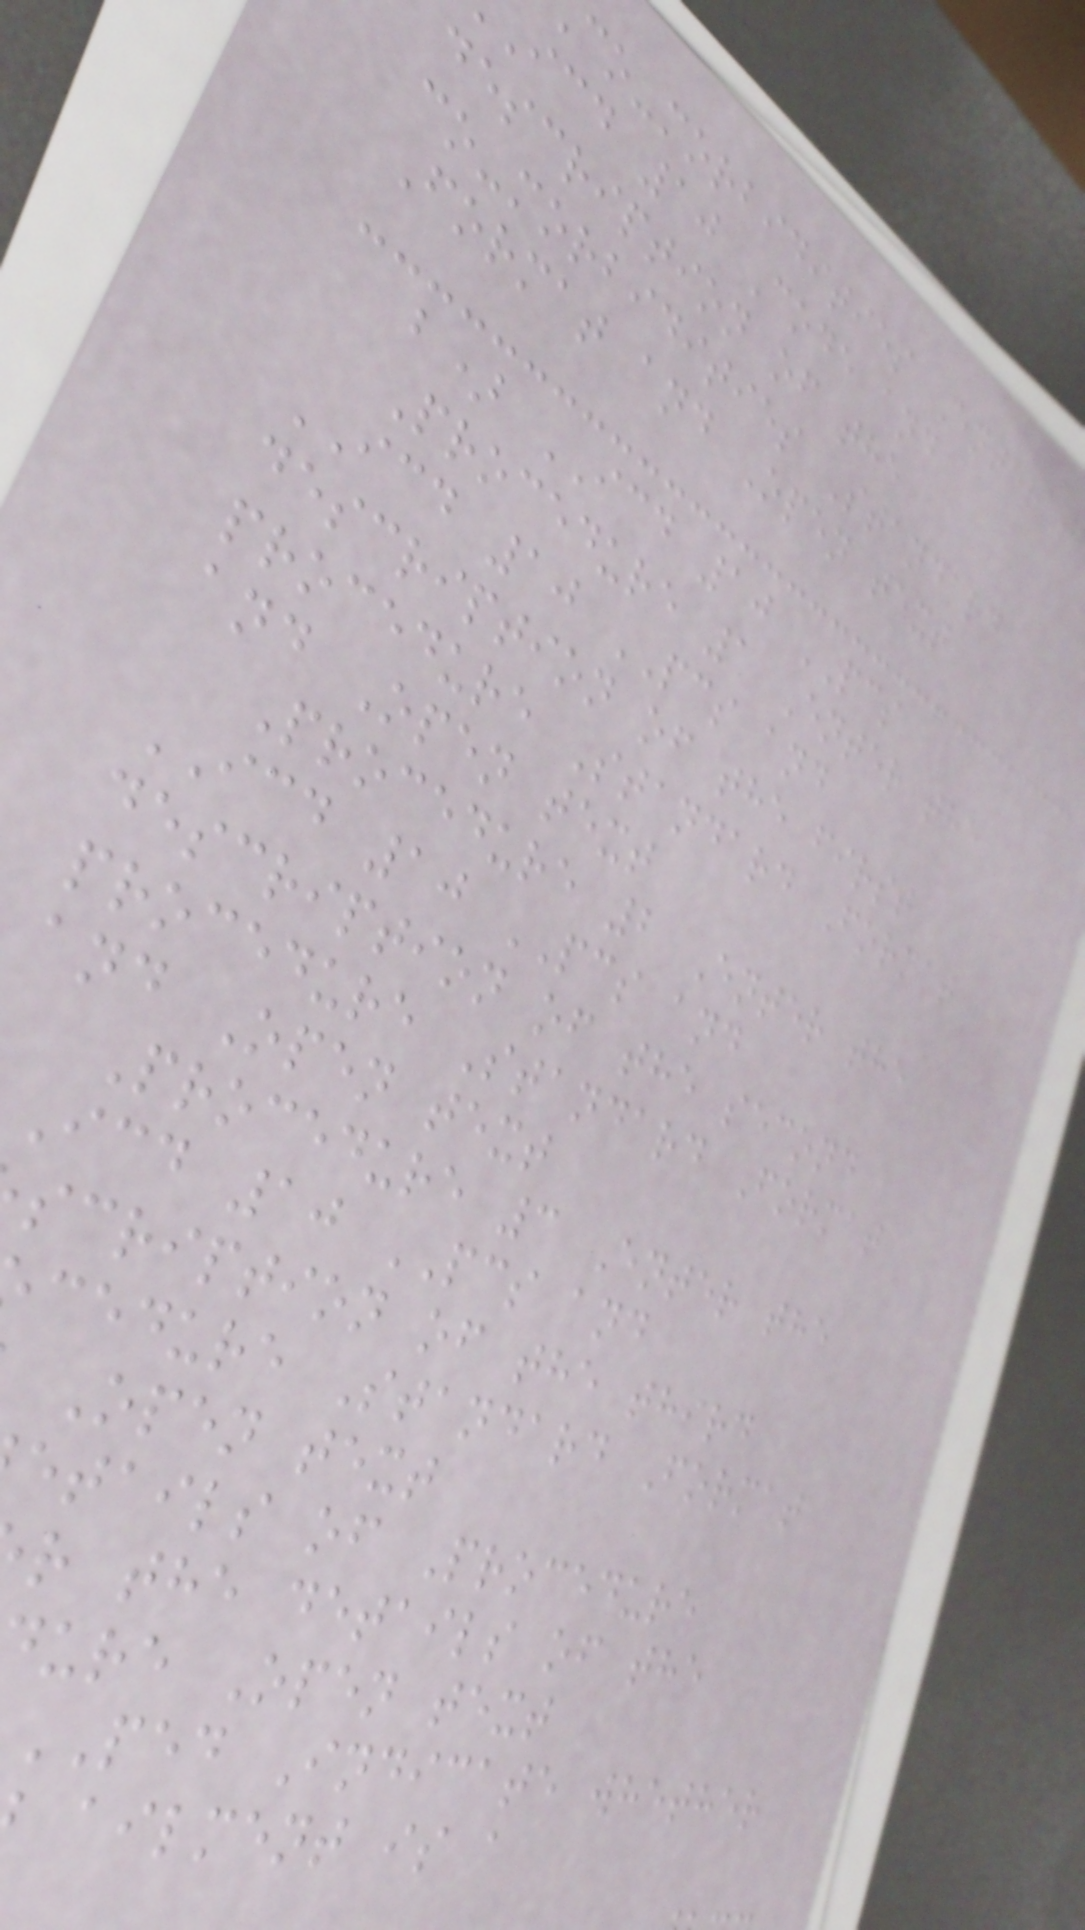co-morbidities Enter t
icd 10 Code and
description of the
co-morbidities Standard
Format and Open text
b) ICD 10 PCS
Procedure 1 Enter the
ICD 10 PCS and
description of the first
procedure Standard Format
and Open text
Procedure 2 Enter the
ICD 10 PCS and
description of the second
procedure Standard Format
and Open text
Procedure 3 Enter the
icd 10 PCS and
scription of the third
cedure Standard Format
Open text
etails of Procedure
r the details of the
ure Open text
PED Indicate whether
ailment is a
